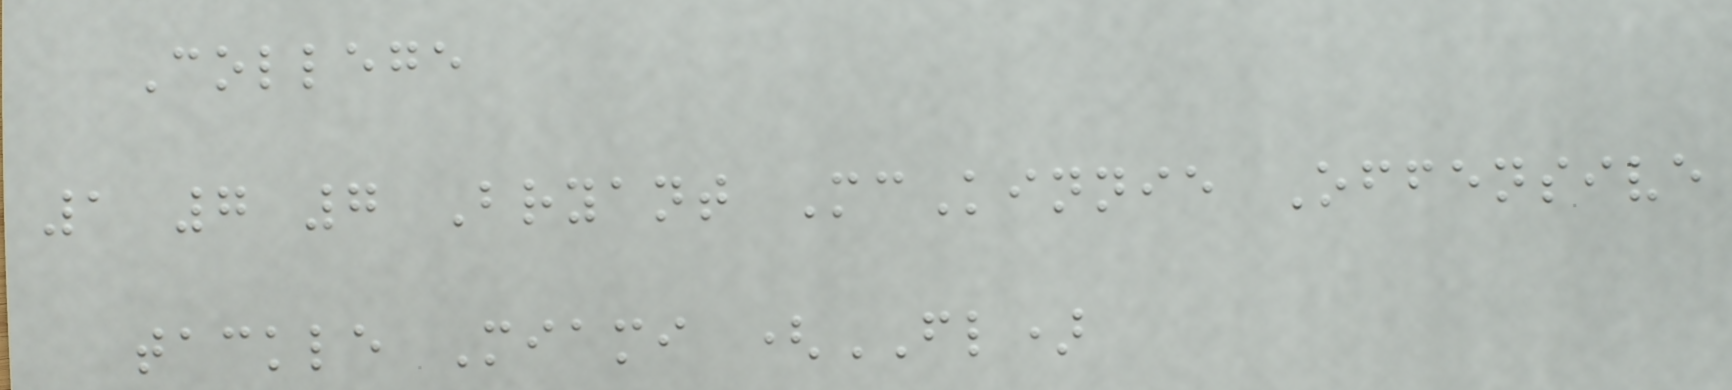College
1 7 7 Bryant McKinnie Offensive
tackle Miami (FL)
